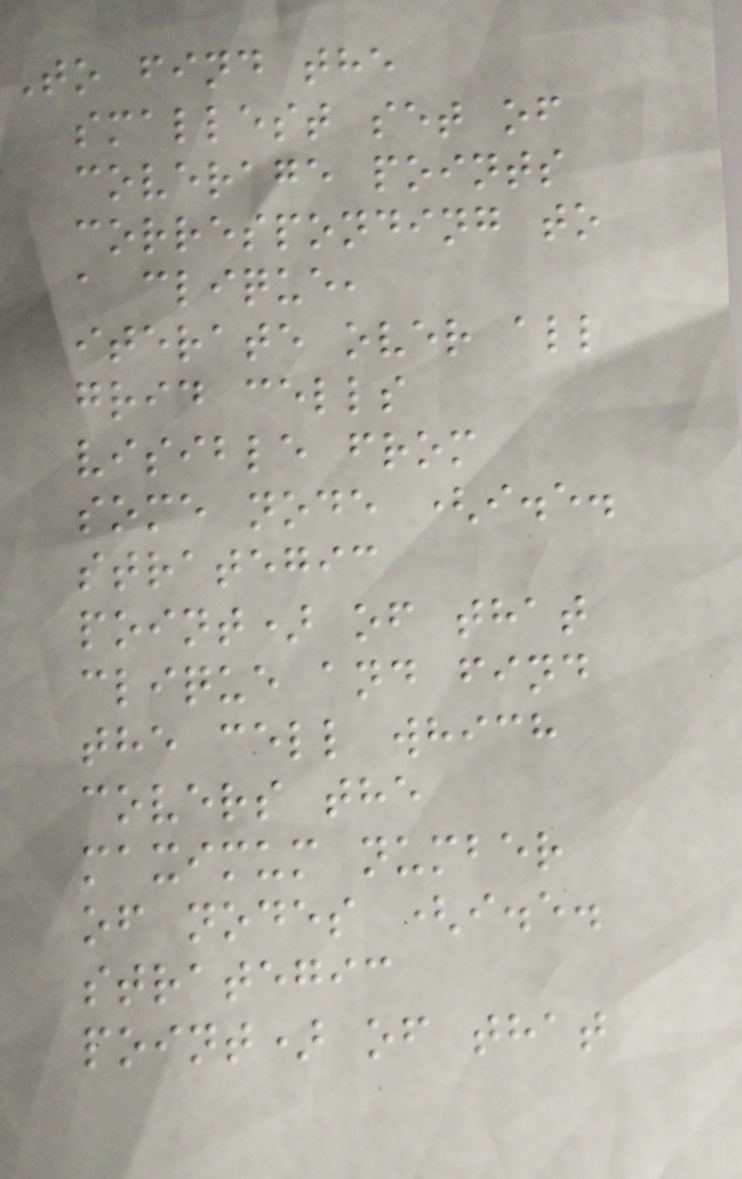To find the
smallest set of
coverage points
corresponding to
a clique,
iterate over all
grid cells
visible from
some node (i.e.
strategic
point) of that
clique and find
the cell which
covers the
maximum number
of nodes (i.e.
strategic
point) of that
